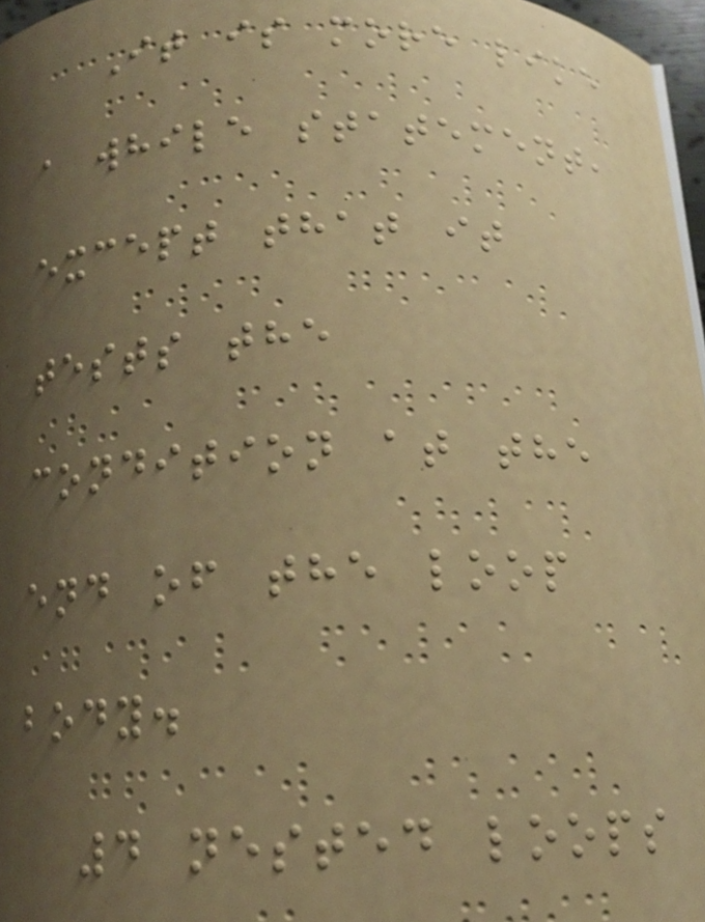It is more like
a while statement,
except that it
tests the
condition at the
end of the loop
body.
4 nested loops
